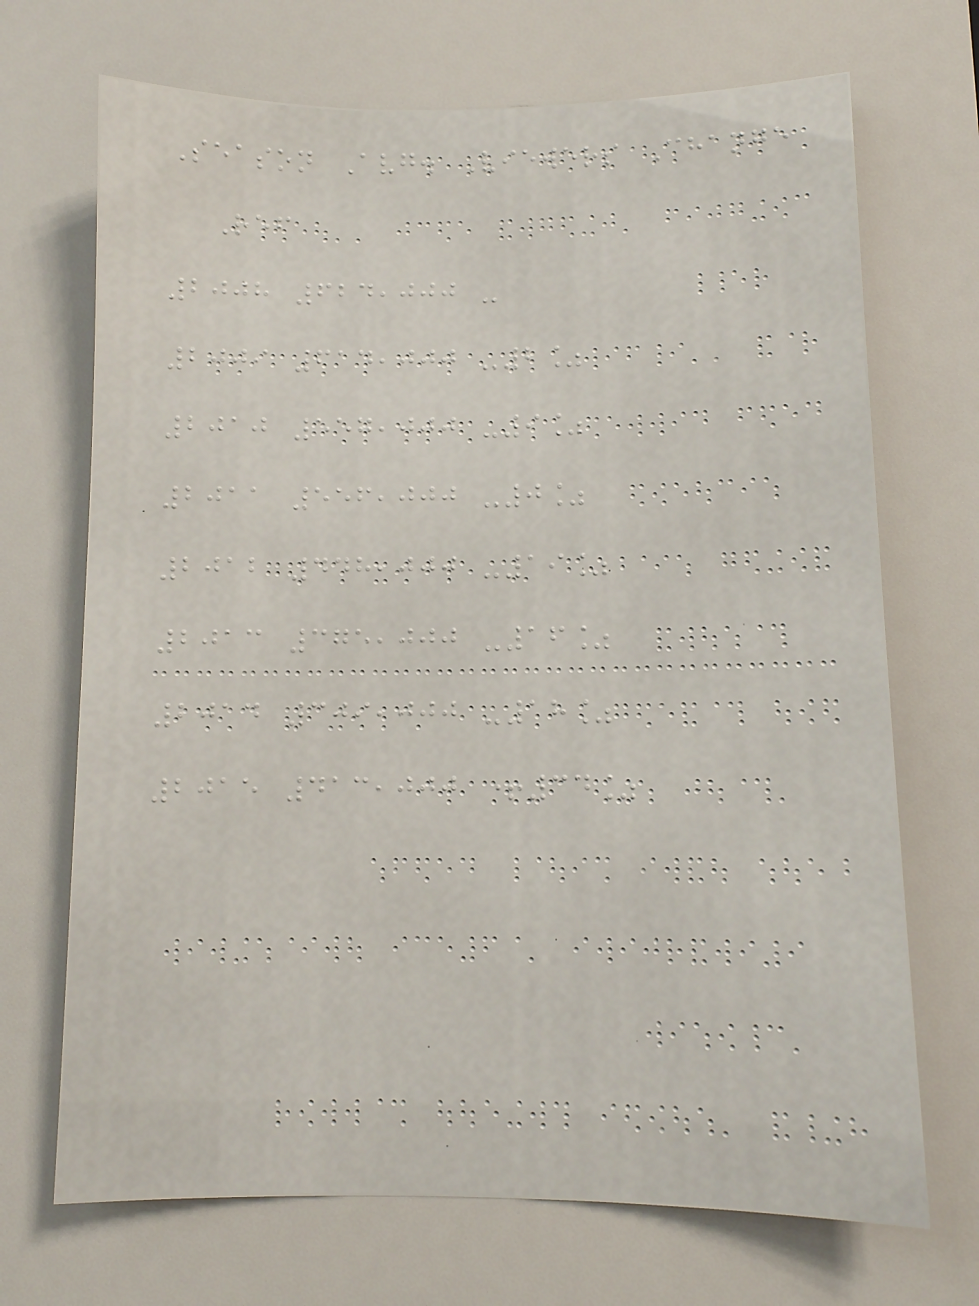Season Avg. Viewers Change
Ref
2008 624,000 -
2009 614,000 -2%
2010 557,000 -9%
2011 556,000 -0%
2012 448,000 -19%
2013 375,000 -16%
2014 309,000 -18%
2015 413,000 +34%
